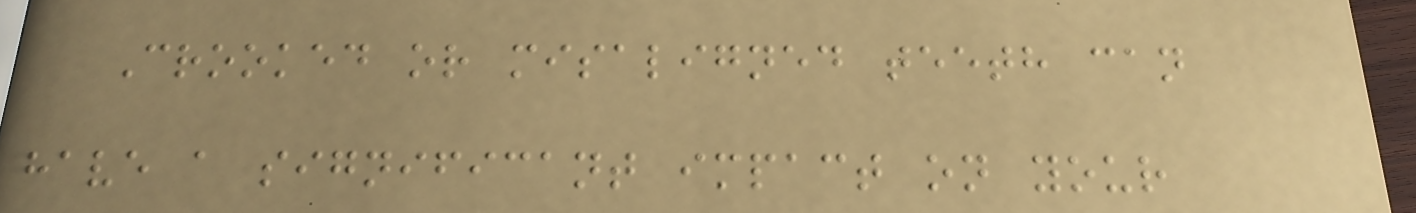Crooked or misaligned teeth can
have a significant impact on your
